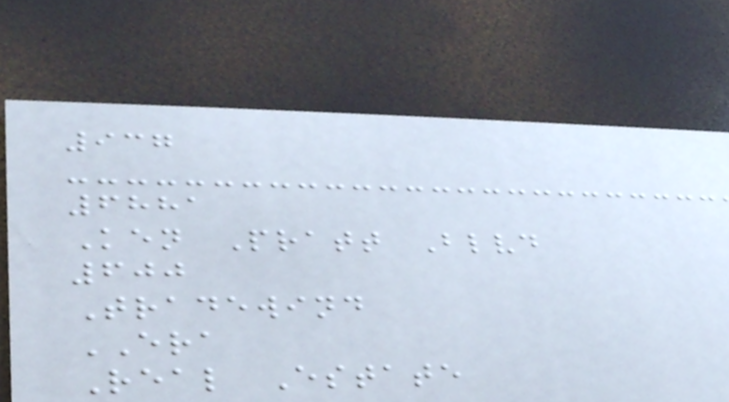937
6881
Ken Pratt Blvd
600
Tradewind
ERA
Real Estate
